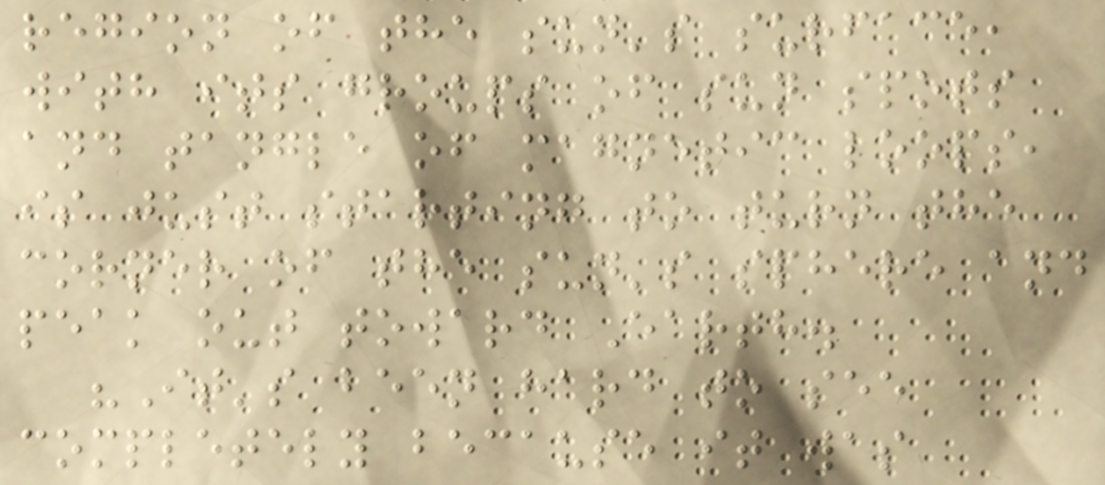region of the sun's surface,
with its groups of sun spots
and tangle of magnetic loops,
is just starting to turn the
corner of the sun's sphere and
peak out toward Earth.
"It's been hard to see
completely because it was
